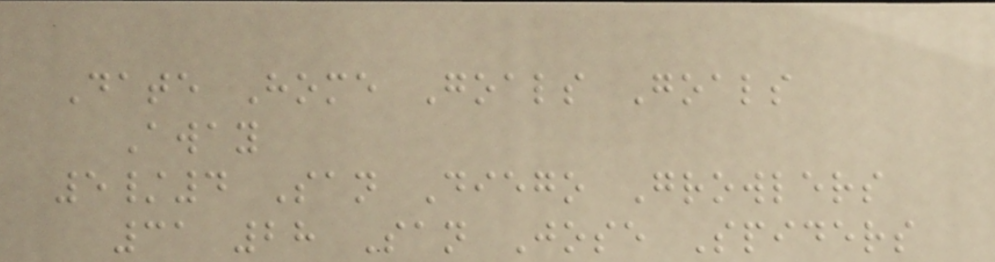Date Home Goals Goals
Away
5/4 San Diego Growlers
31 28 San Jose Spiders
